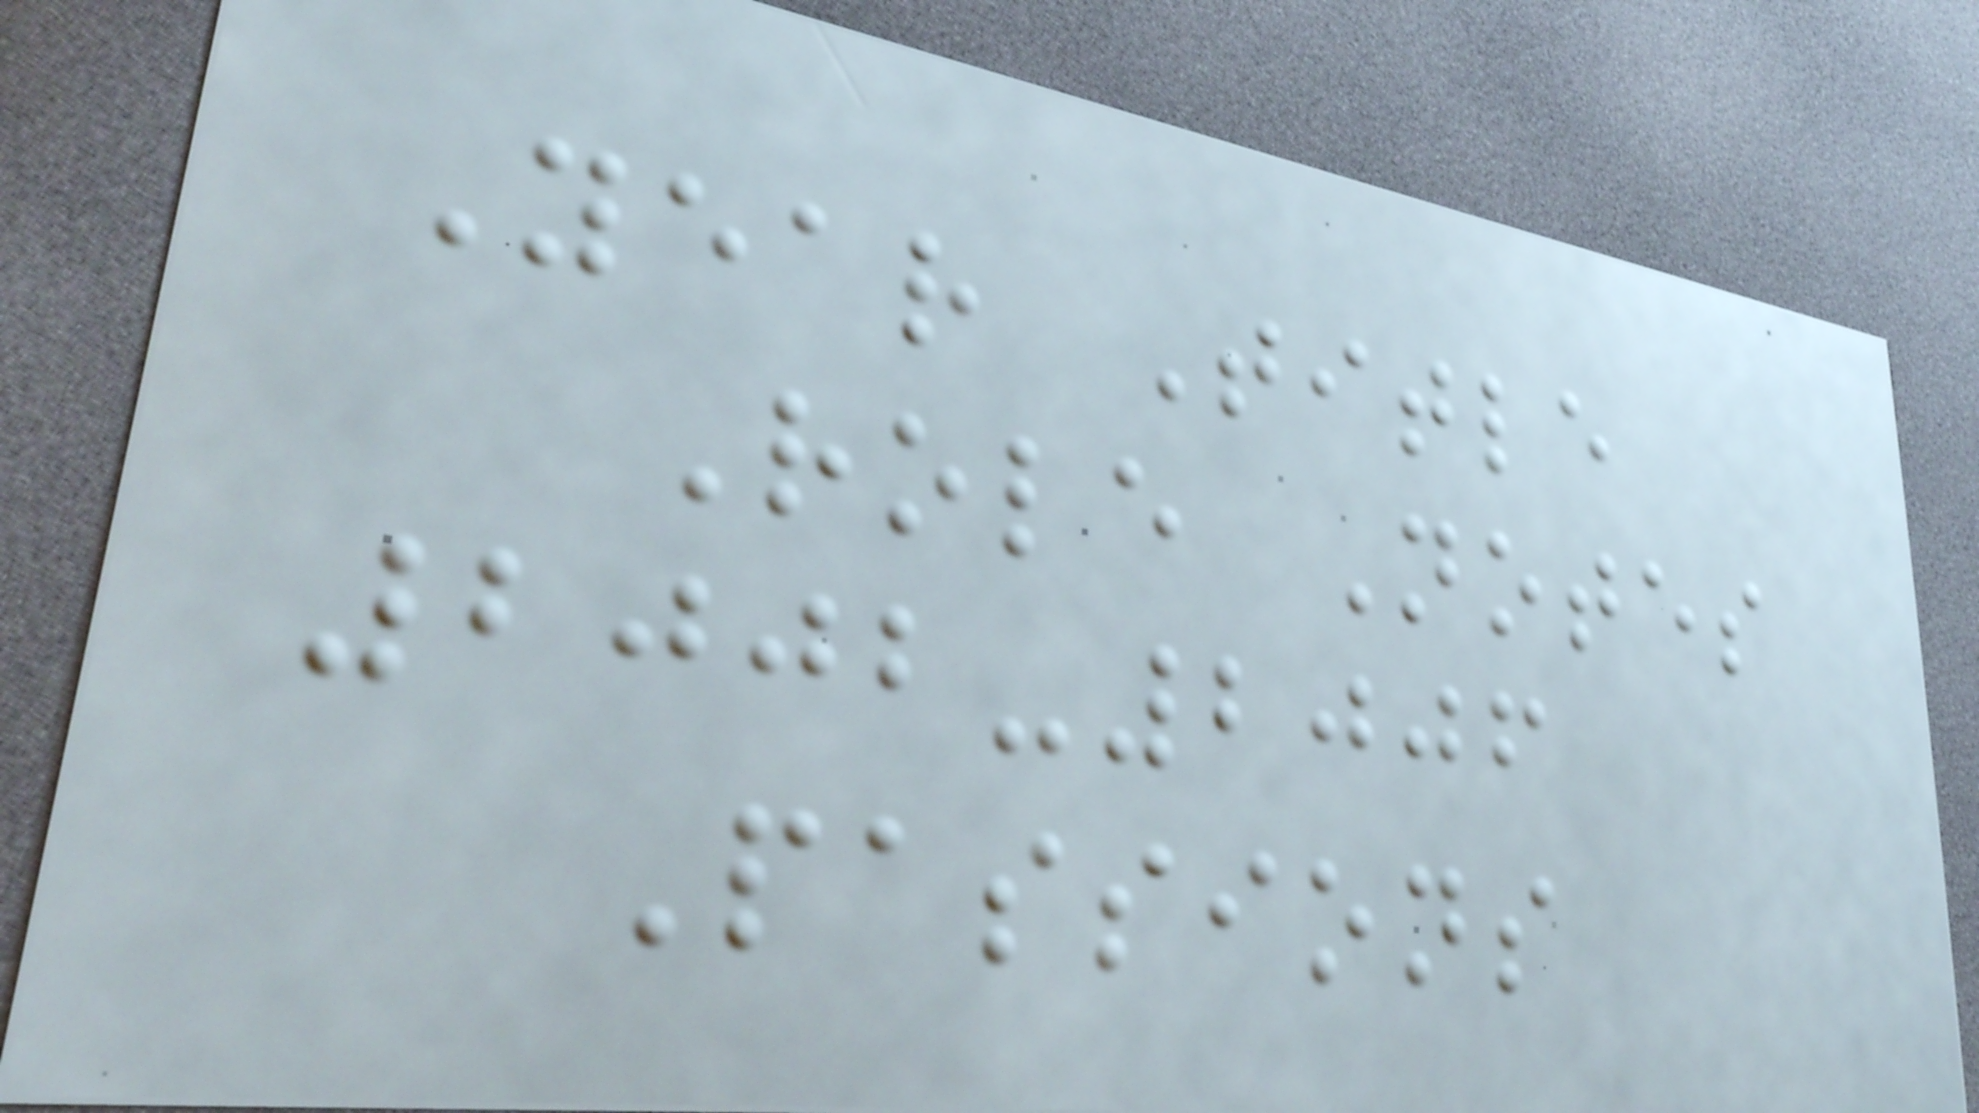Year Title
Role Notes
2002-2006
Passions
